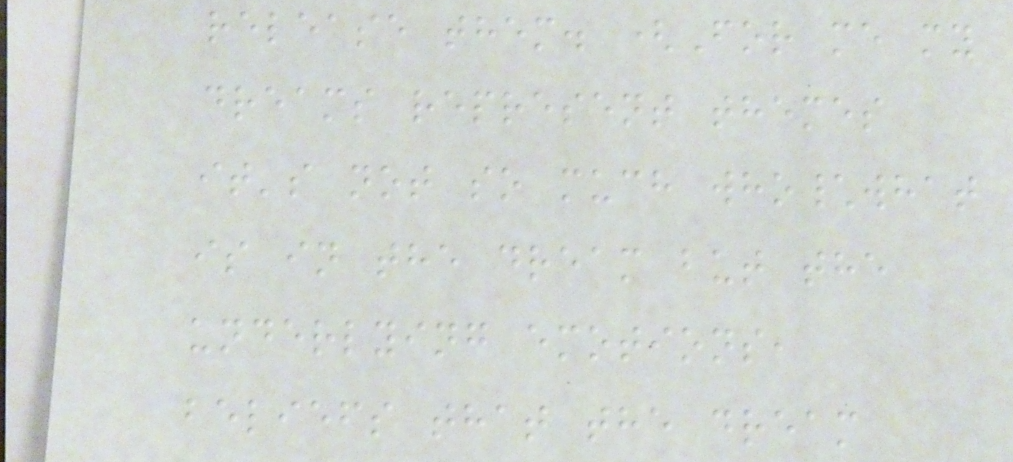release them. (For me my
dreams represent themes
it's not so much who\what
is in the dream but the
underlying emotions,
beliefs that the dream
